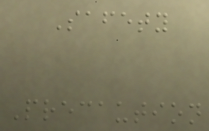Safety
Precaution
